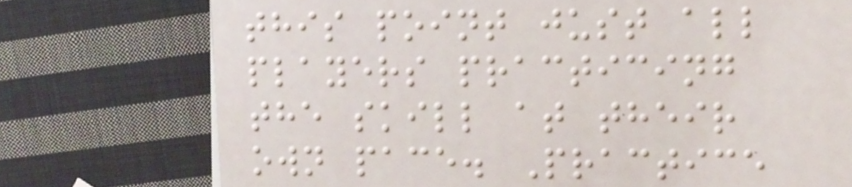this point just all
players practicing
the skill at their
own pace. Practice
